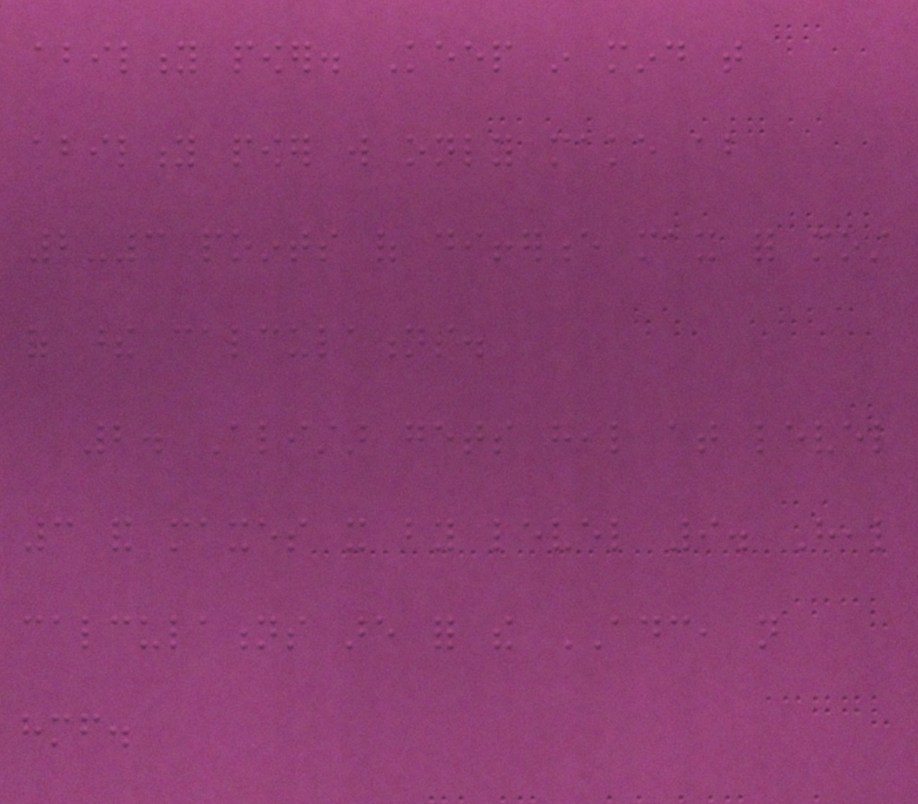ability power. Keep in mind that
ability power will only make about
2-3 points of difference max for most
of these calculations.
2. Alistar gets heal at level
3 and maxes it by level 9. Heal
calculations are for the ADC, not
himself.
